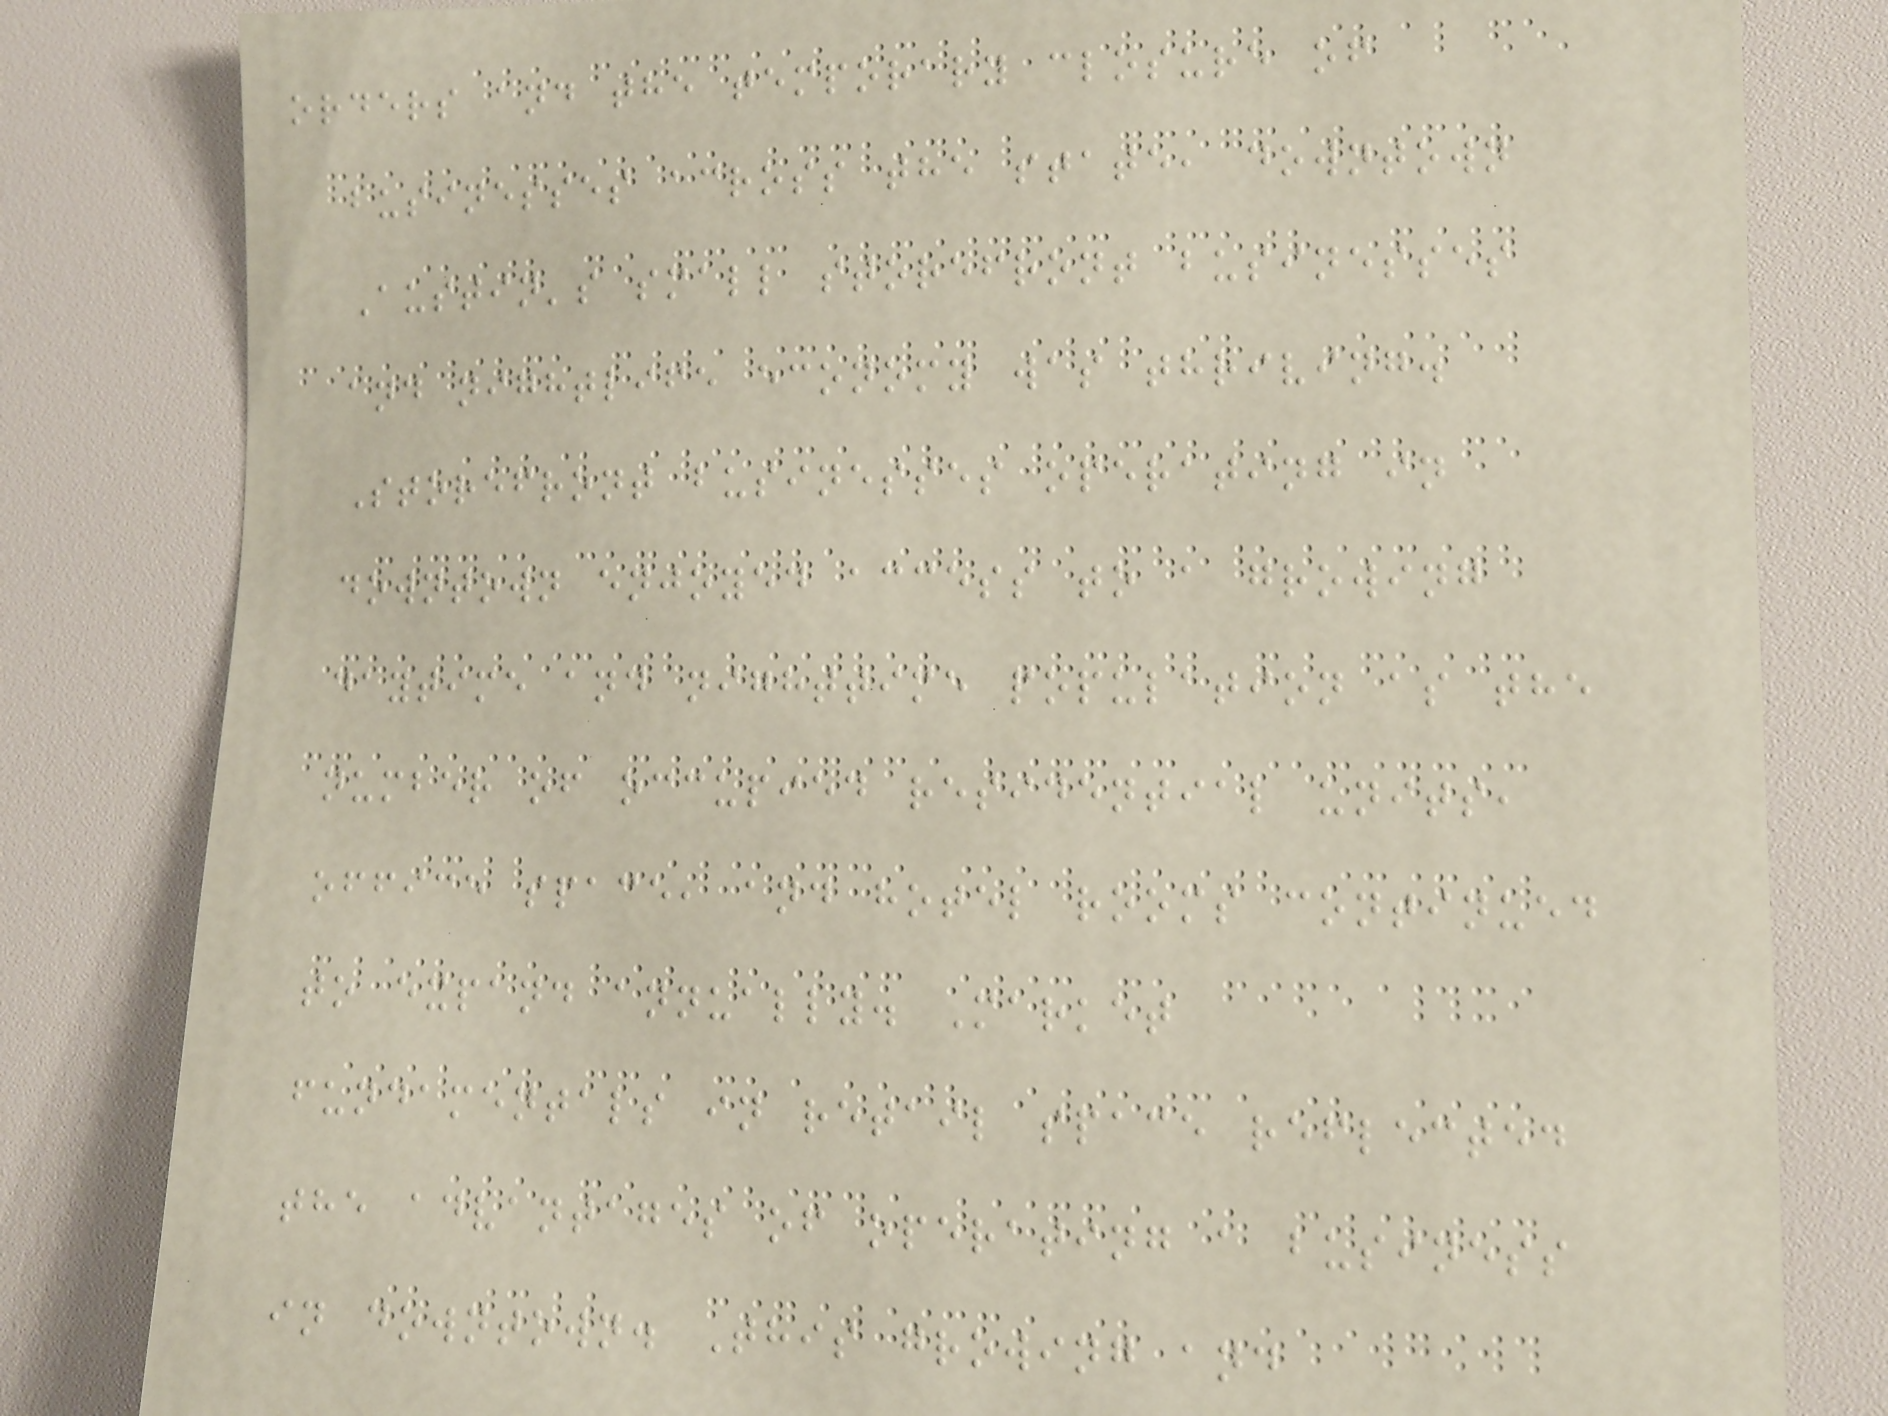orders and the temporary closure of
businesses across the state, downtown
Austin's small storefront businesses
and nightlife economy was thriving.
Storefront businesses operating in
downtown enjoyed access to a growing
daytime and nighttime population as the
number of occupied residential units,
office space, and hotel rooms continued
to expand annually. Market
fundamentals in retail space reflected
the advantages of operating a business
in downtown. This growing and
